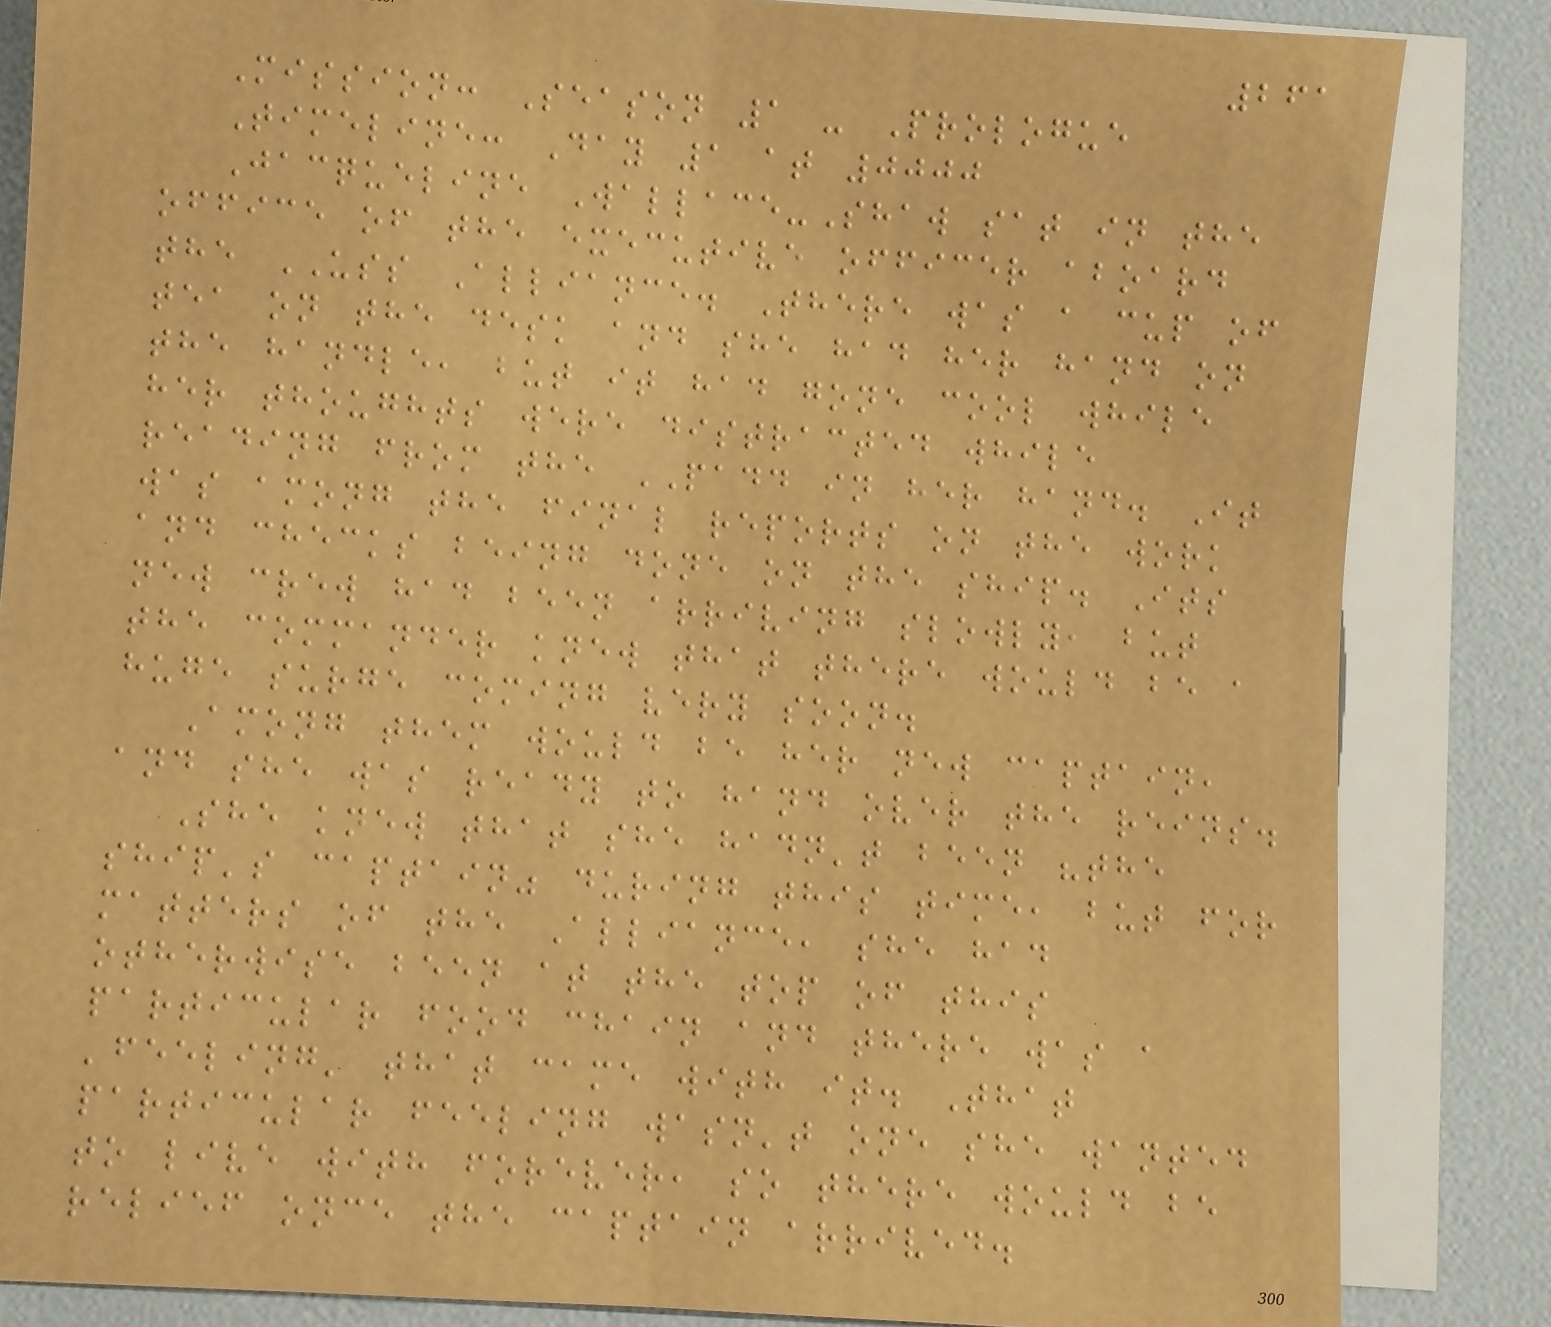261
Mission: Season 1 - Prologue
Timeline: Day 1 at 0000
Jacqueline Wallace-Shaw sat in the
office of the executive officer aboard
the USS Alliance. There was a cup of
tea on the desk and she had her hand on
the handle, but it had gone cool while
her thoughts were distracted while
reading from the PADD in her hand. It
was among the final reports on the work
and checks being done on the ship. Its
new crew had been arriving slowly, but
the commander knew that there would be a
huge surge coming very soon.
Among them would be her new captain,
and she was ready to hand over the reins.
She knew that she hadn't been "the
ship's captain" during this time, but for
matters of the Alliance, she had
otherwise been at the top of this
particular food chain and there was a
'feeling' that came with it. That
particular feeling wasn't one she wanted
to live with forever, so there would be
relief once the captain arrived.
